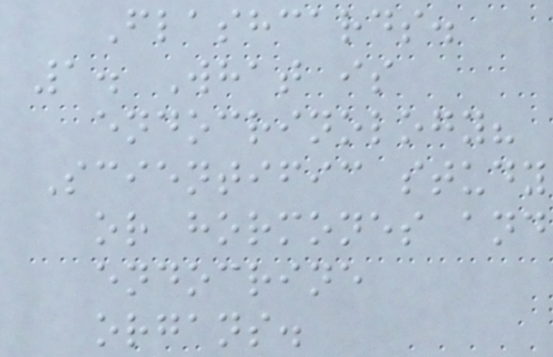Flashcards.
1. What is
endocrinology?
Scientific study
or hormones and
endocrine
organs.
